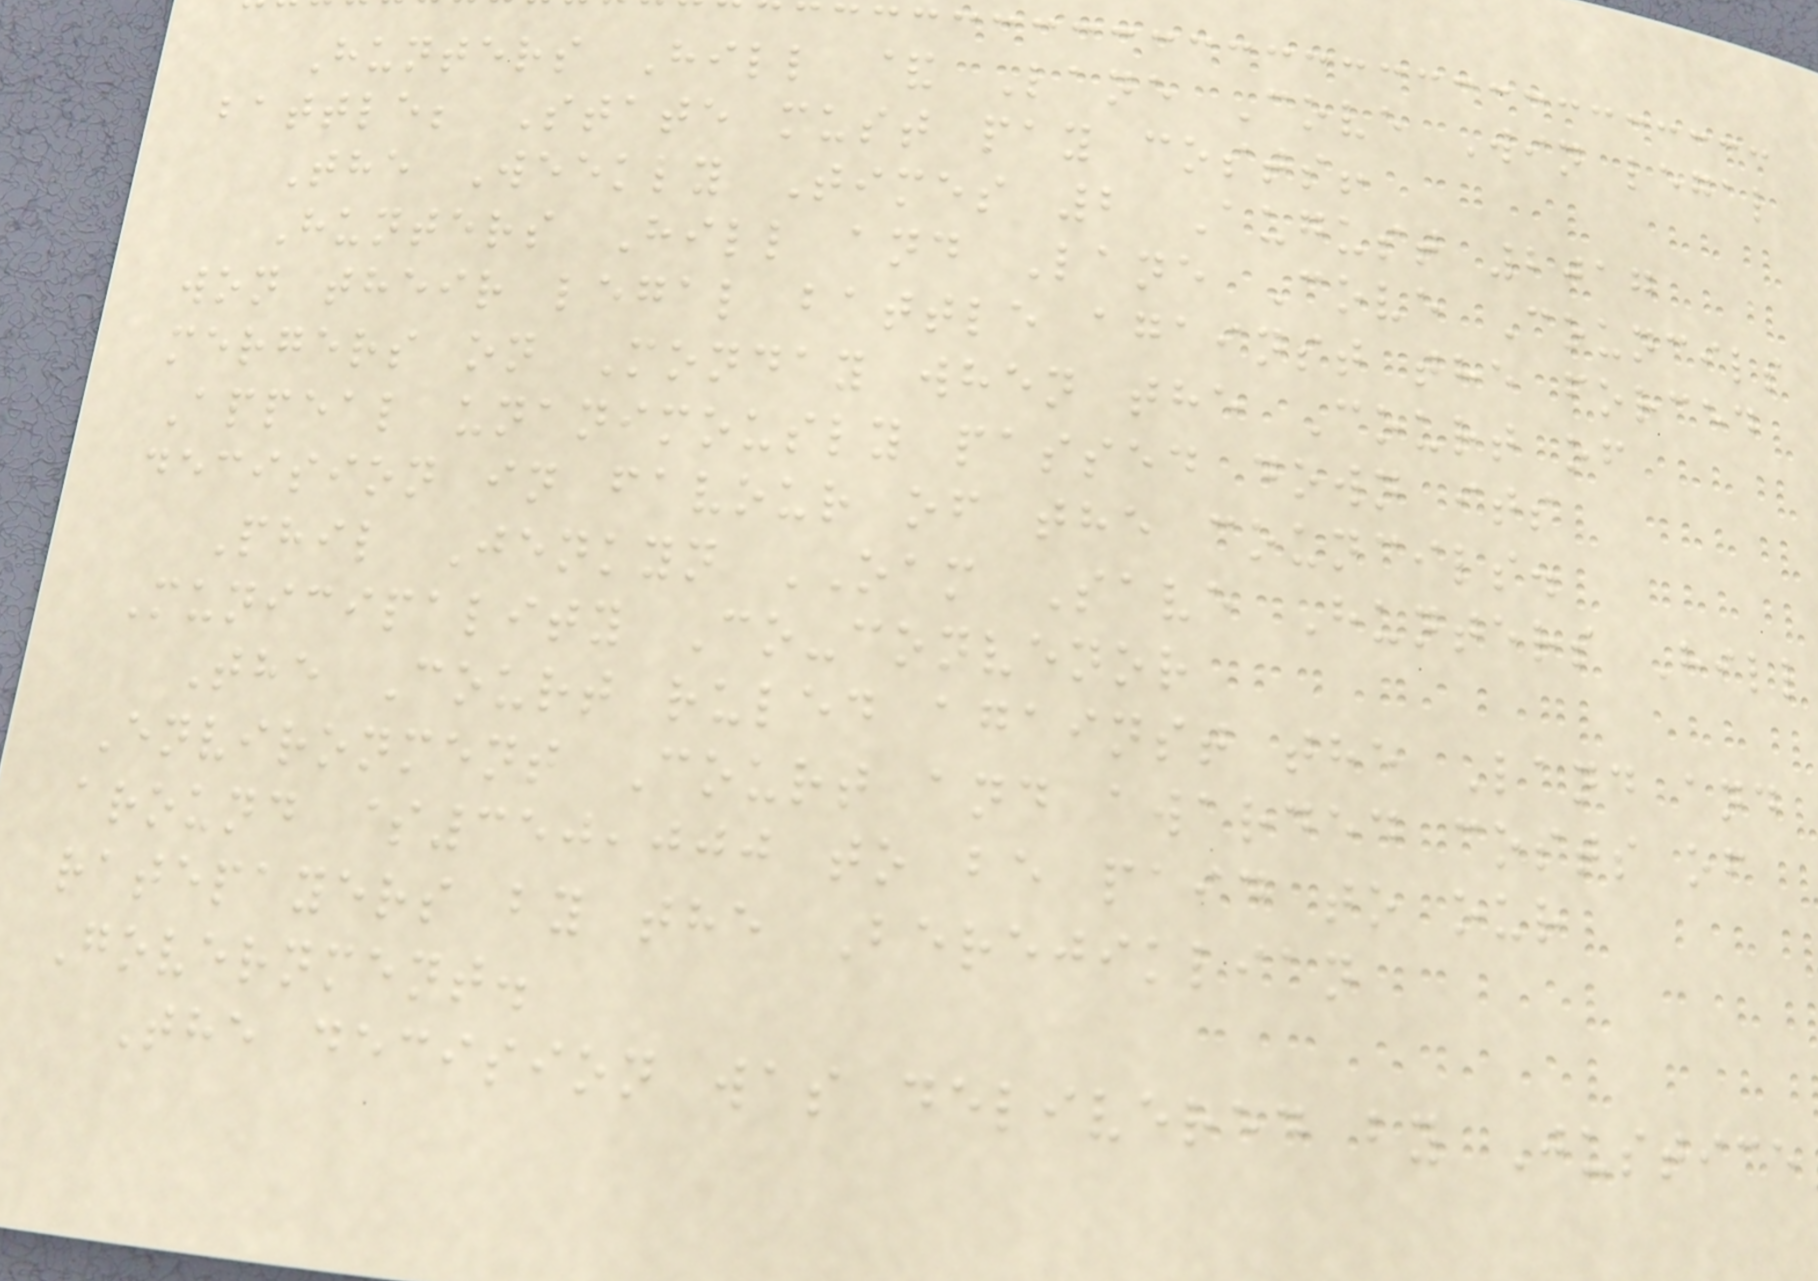Hunters Hill & Lane Cove Win legal
battle; State must pay costs!
The Weekly Times 2 August 2017
Hunters Hill and Lane Cove Councils
won their legal battle against the forced
mergers on Monday when the Court of
Appeal unanimously passed down its
decision in favour of the councils.
Phil Jenkyn OAM Save Hunters Hill
Municipality Co-convenor
The Court ruled against the Land and
Environment Court and awarded costs of
around $350,000 to be paid to our
ratepayers by the Berejiklian
Government.
The decision was delivered by Justice
